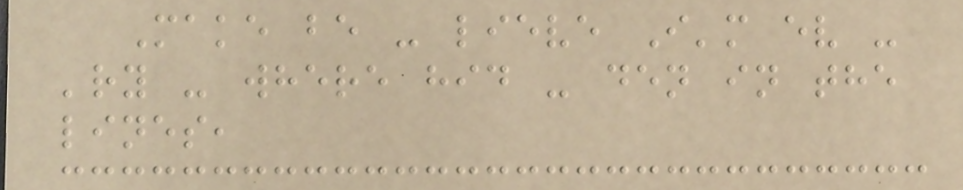Make be - lieve I'm ev -
'ry - where hid - den in the
lines,
